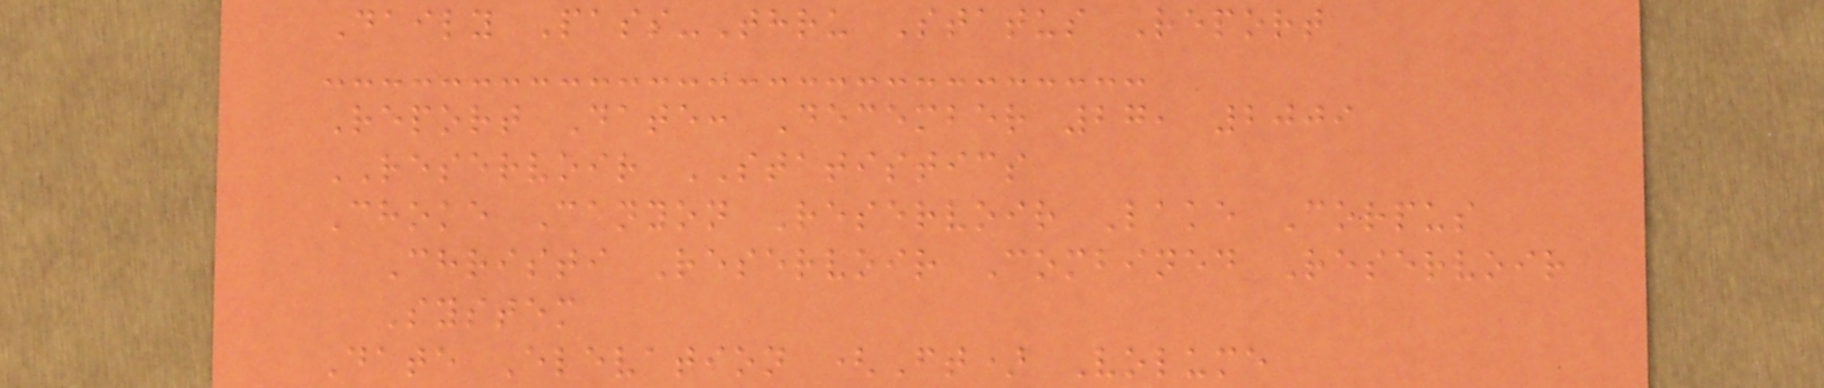Daily Pass-Thru Status Report
Report Date: December 27, 2009
RESERVOIR STATISTICS
Choke Canyon Reservoir Lake Corpus
Christi Reservoir Combined Reservoir
System
Date Elevation (Ft) Volume
